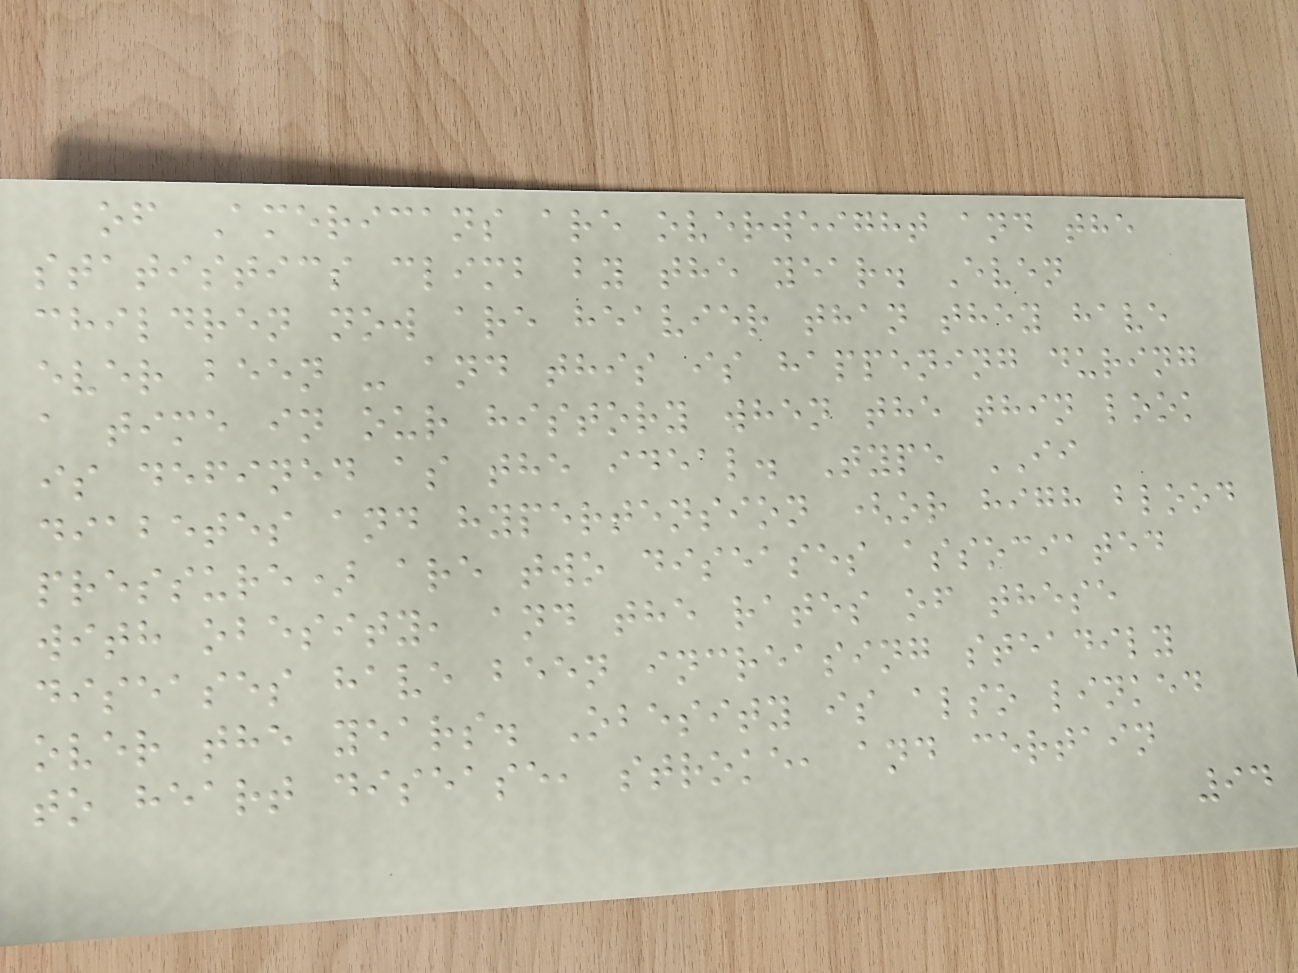of Americans are overweight and the
statistics climb by the year. Even
children now are heavier than they have
ever been - and this is happening during
a time in our history when the thin look
is defined as the ideal. Type II
diabetes and hypertension (or high blood
pressure) are two diseases associated
with obesity, and the rates of these
diseases have been increasing steadily
over the years. Obesity is also linked
to heart disease, stroke, and certain
94
